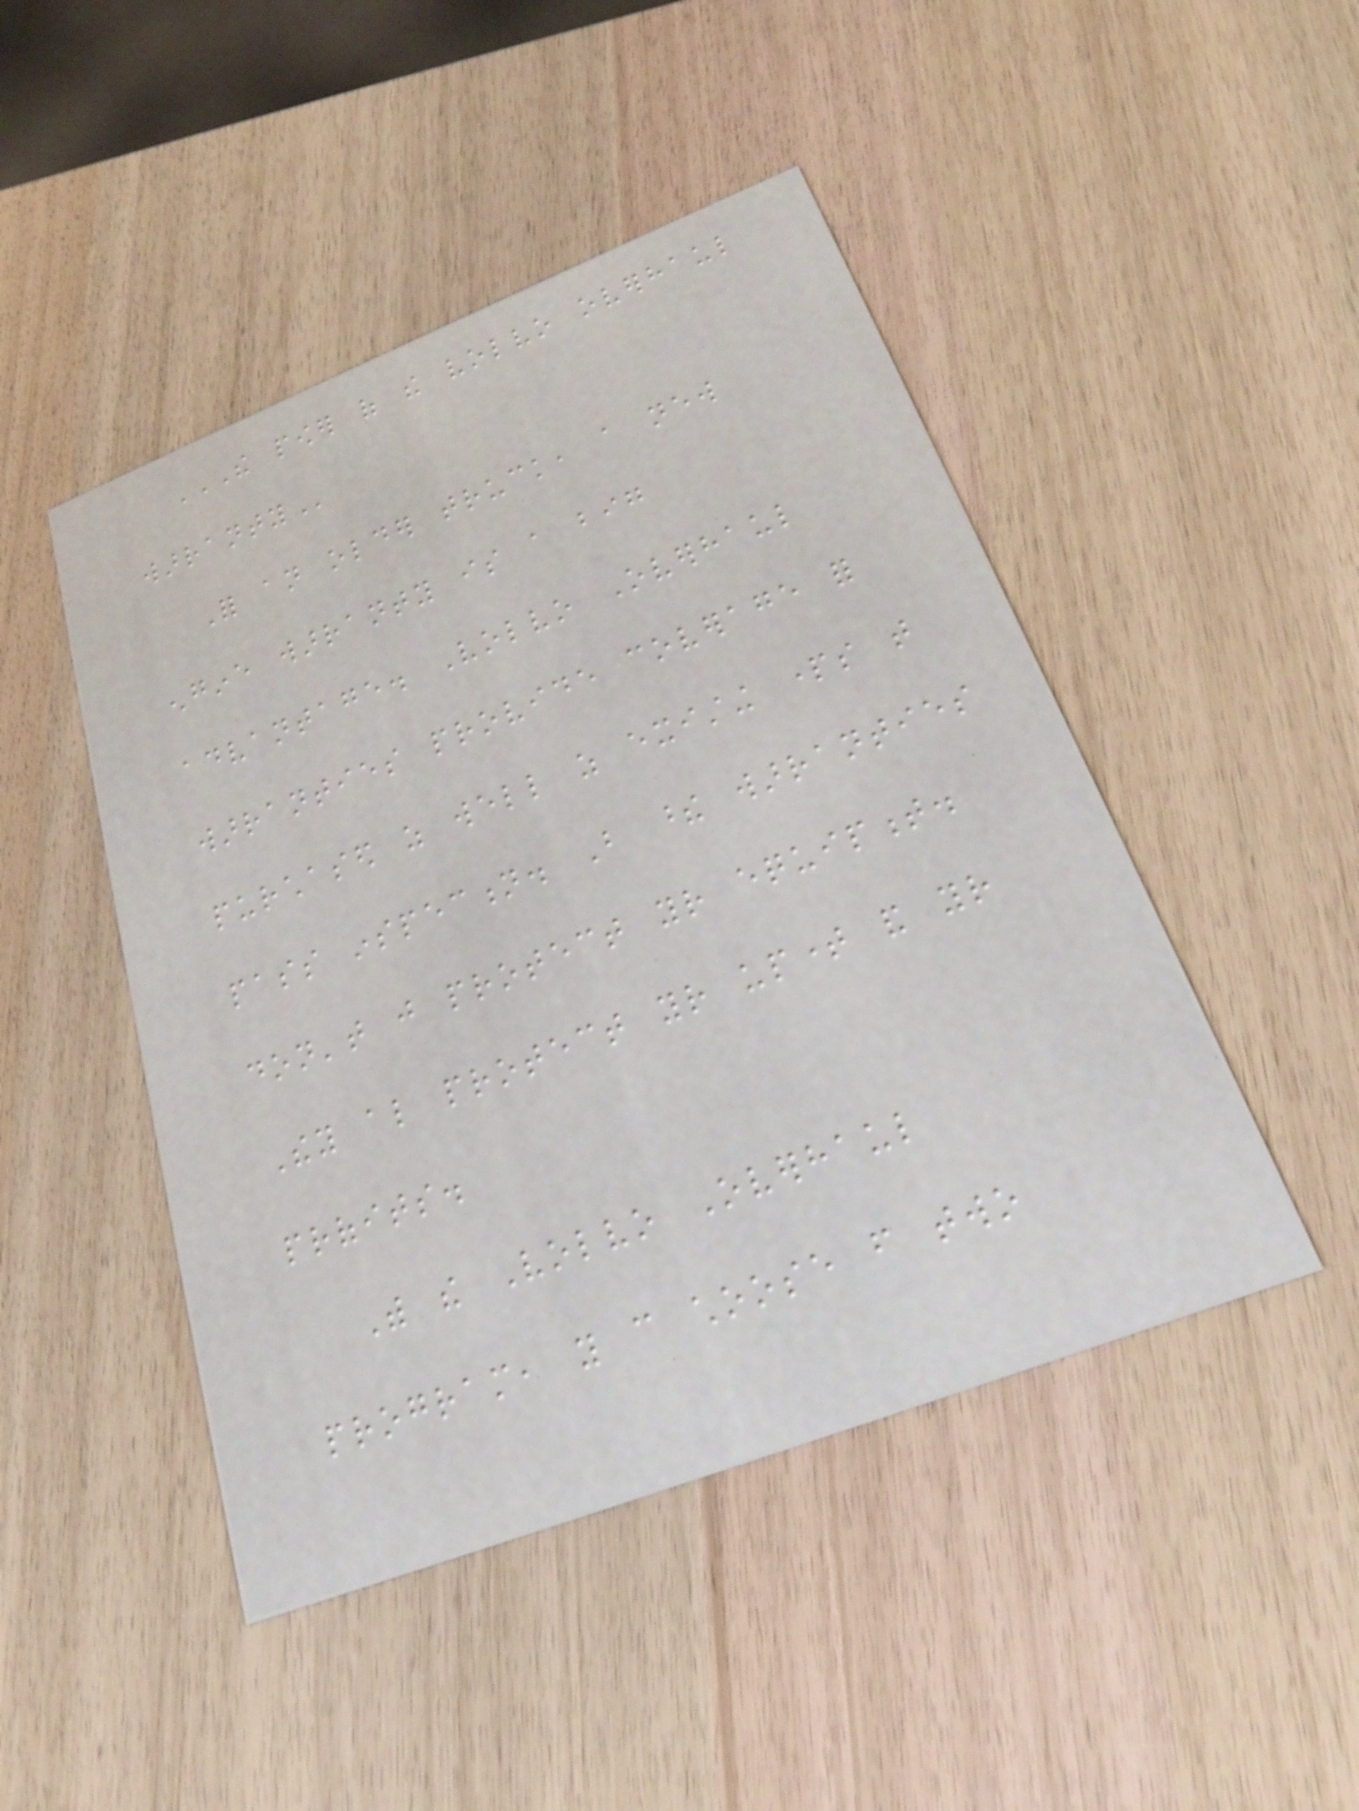THE POWER OF THE VOLVO OVERHAUL
WARRANTY
For an older truck, a new
engine warranty is a big
advantage. Volvo Overhaul
warranties provide coverage for
purchased as well as existing parts that
pass inspection. But these warranties
don't just protect your equipment.
They also protect your uptime and your
profits.
With the Volvo Overhaul
program, you can choose from two
